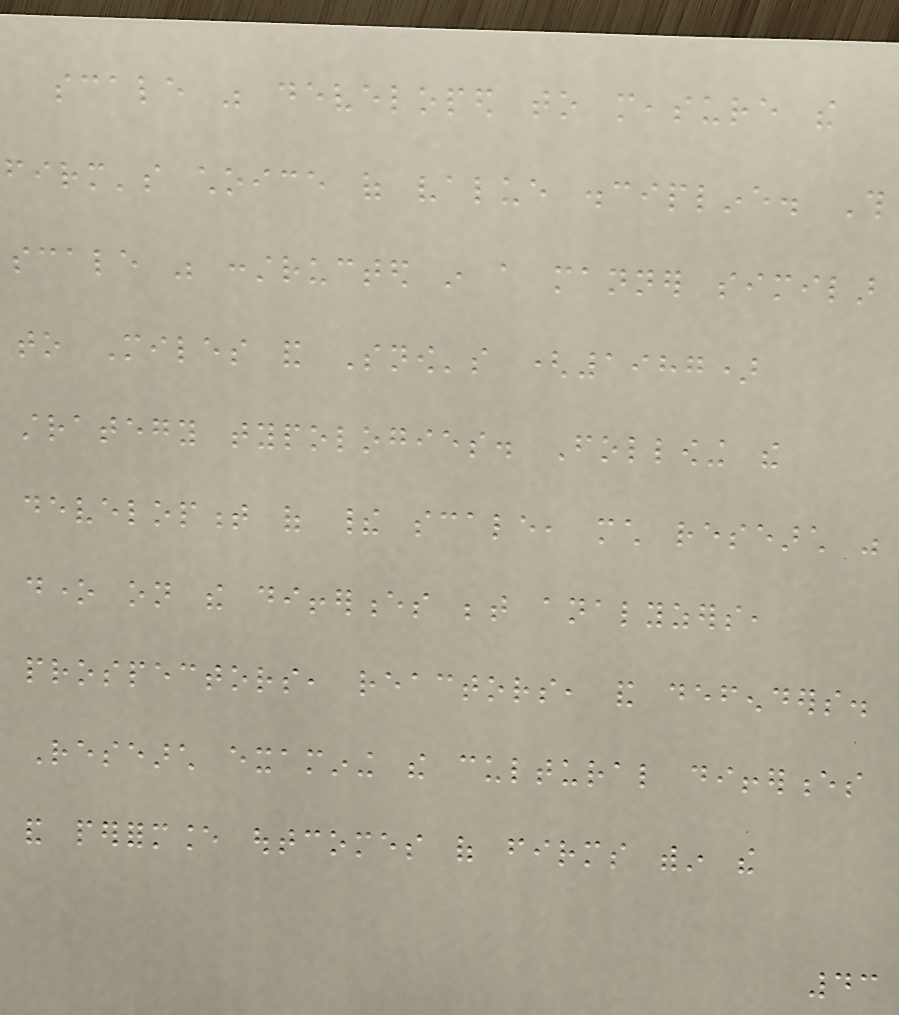scale was developed to measure the
firm's choice of value discipline. This
scale was constructed in a manner similar
to Miles and Snow's (1987)
strategy typologies. Following the
development of their scale, much research was
done on the differences between analyzers,
prospectors, reactors, and defenders.
Research examining the cultural differences
and performance outcomes of firms within the
43
